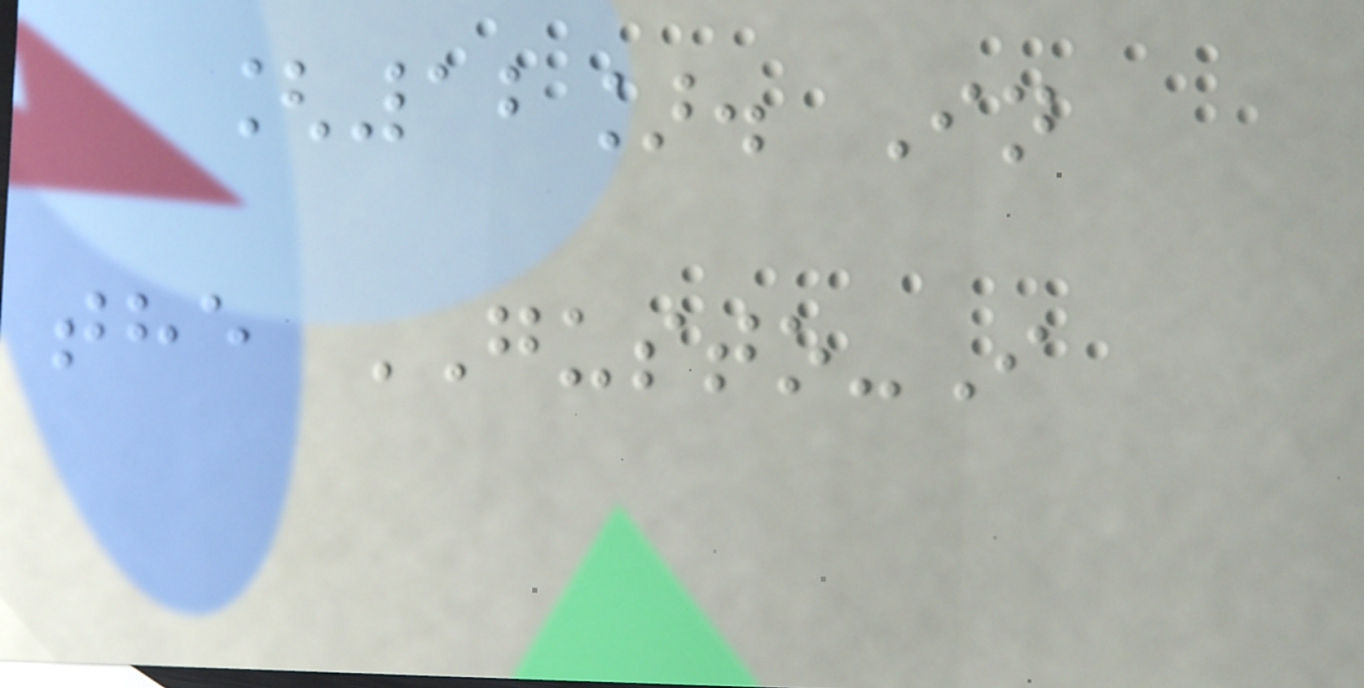[12]. In
the GUSTO-I
